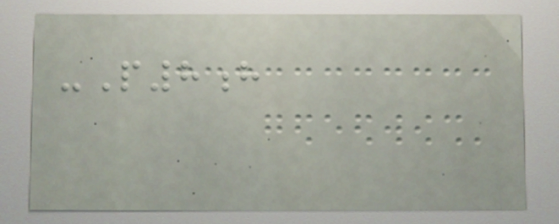-P8h
